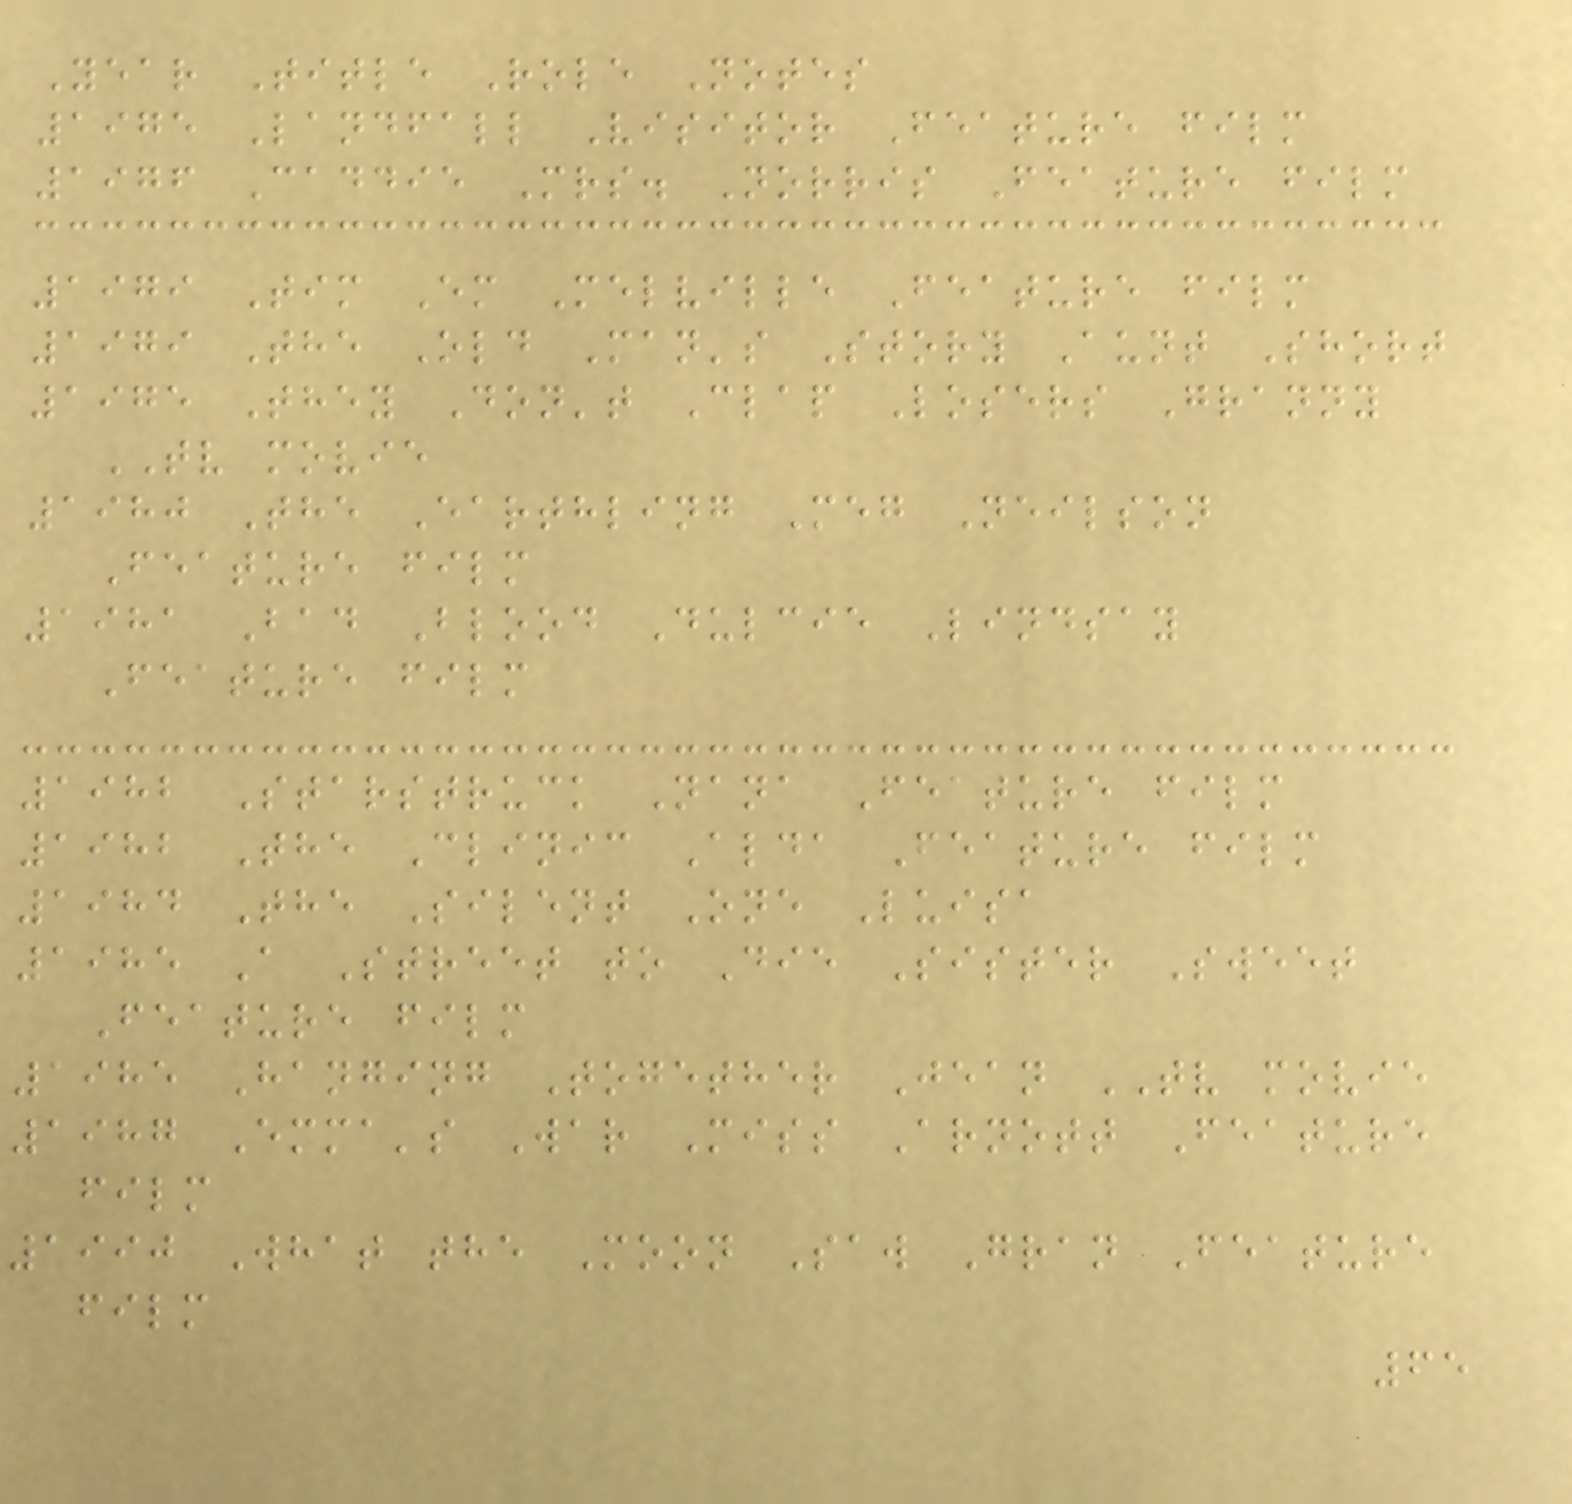Year Title Role Notes
1975 Landfall Visitor Feature film
1976 Caddie Mrs. Norris Feature film
1979 Tim Em Melville Feature film
1979 The Old Man's Story Aunt Short
1975 They Don't Clap Losers Granny
TV movie
1980 The Earthling Meg Neilson
Feature film
1981 Bad Blood Dulcie Lindsay
Feature film
1982 Starstruck Nana Feature film
1982 The Clinic Alda Feature film
1984 The Silent One Luisa
1985 A Street to Die Sister Sweet
Feature film
1985 Hanging Together Jean TV movie
1987 Emma's War Miss Arnott Feature
film
1990 What the Moon Saw Gran Feature
film
65
